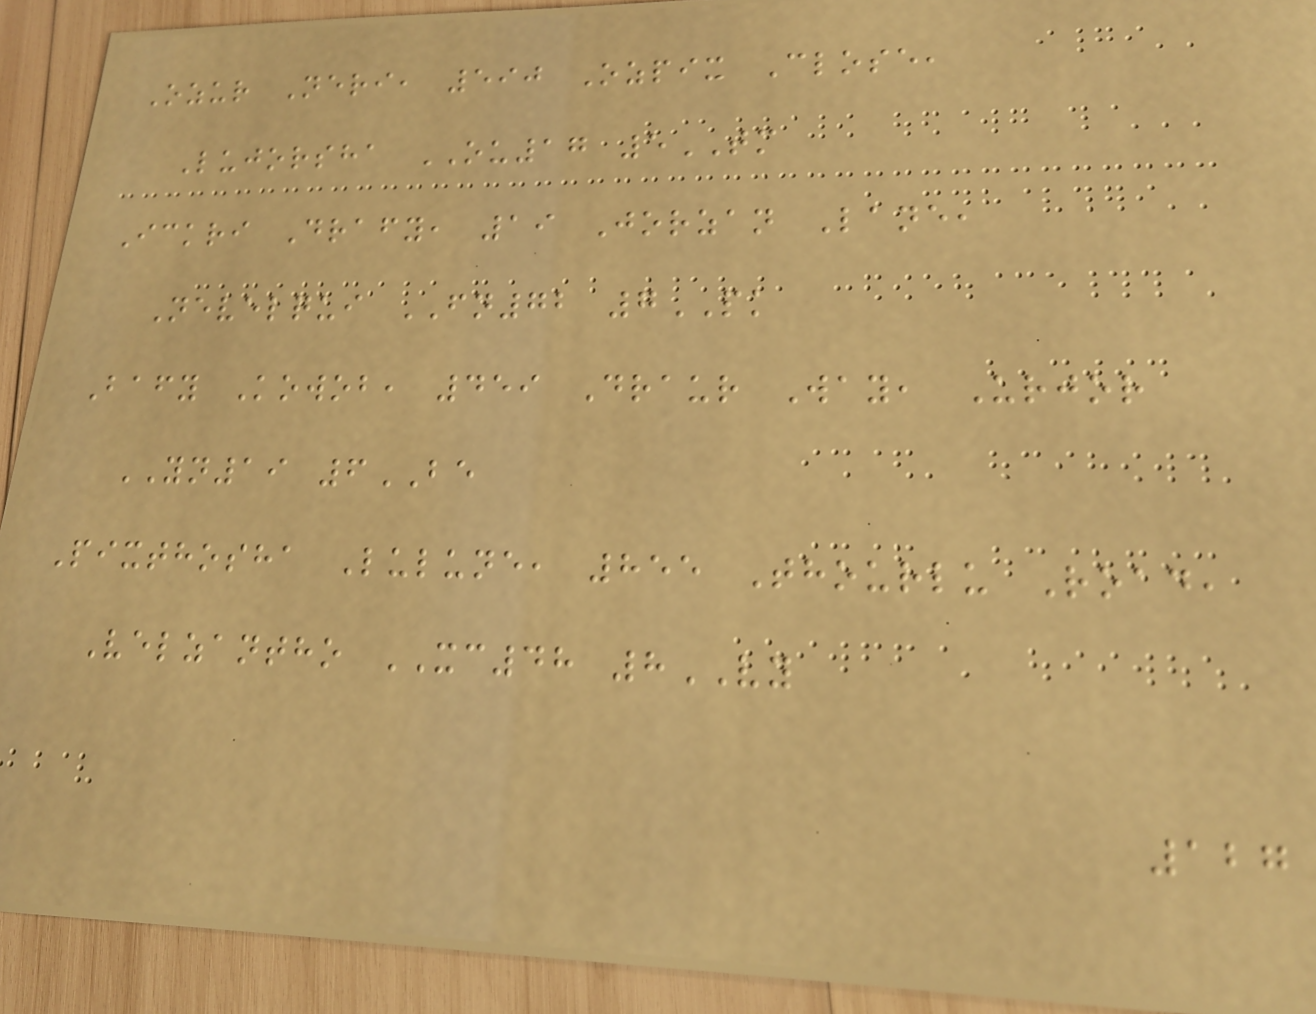Ozur Neri, 590 Ozpix Close,
Lujorsha OU17 5TM
Ickri Drafy, 19 Jorzan Lane,
Nevelqui FN72 7PK
Bafy Kowob, 459 Draur Way, Urjor
YN19 6BE
Pixthosha Lulune, 855 Thourlu Road,
Velzantho XC48 8VY
127
